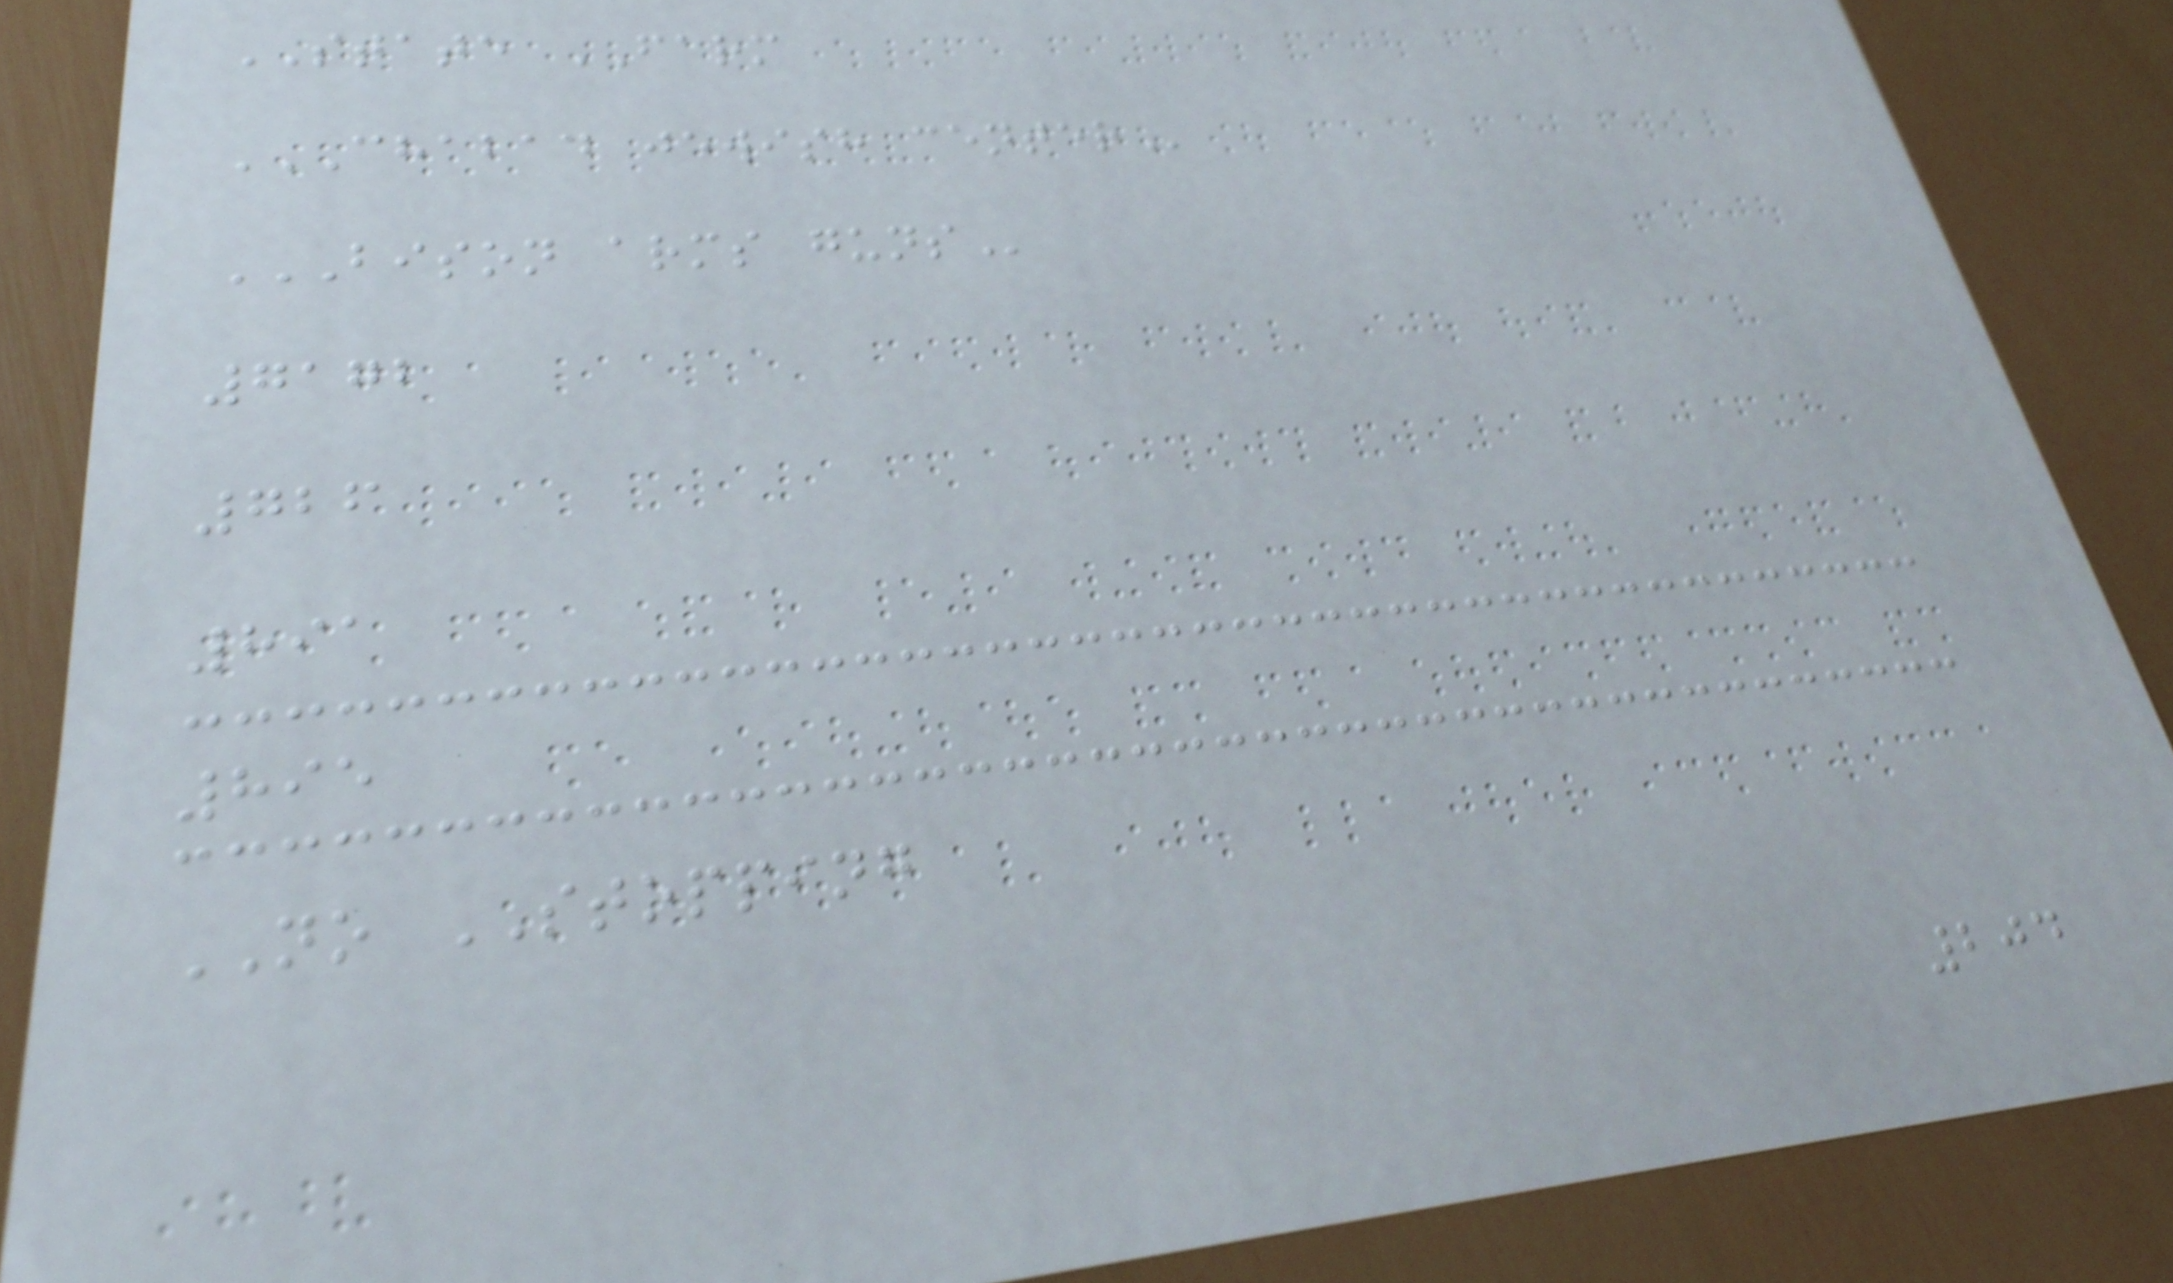STATE FARM
CHABAD JEWISH CENTER
BISON ARMS GUNS
7172
726
891
895
NO STOPPING
204
